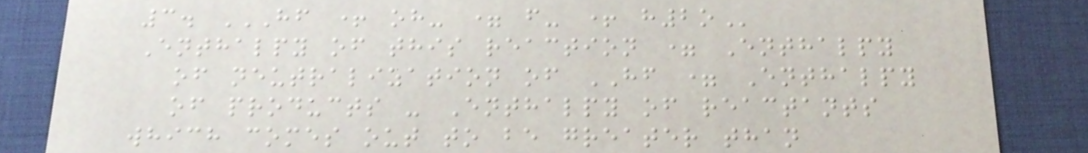3. HF + OH- = F- + H2O
Enthalpy of this reaction = Enthalpy
of neutralization of HF = Enthalpy
of products - Enthalpy of reactants
which comes out to be greater than
